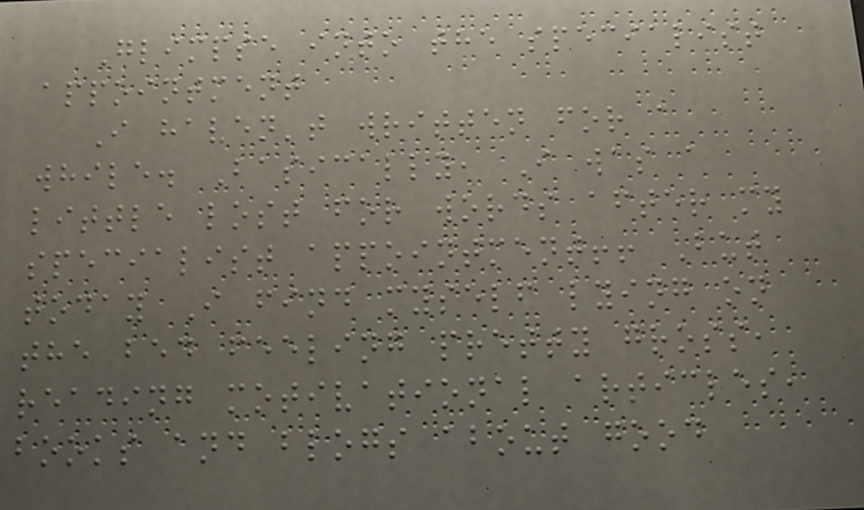Glimpse into the specialist
appointment
I haven't written for a
while. Basically, I was a
little lost for words after my
specialist appointment!! But
today I find myself lying on
the bed feeling pretty gross,
reading motivational articles,
books and blogs about good
